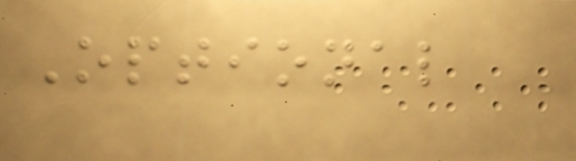Optional
